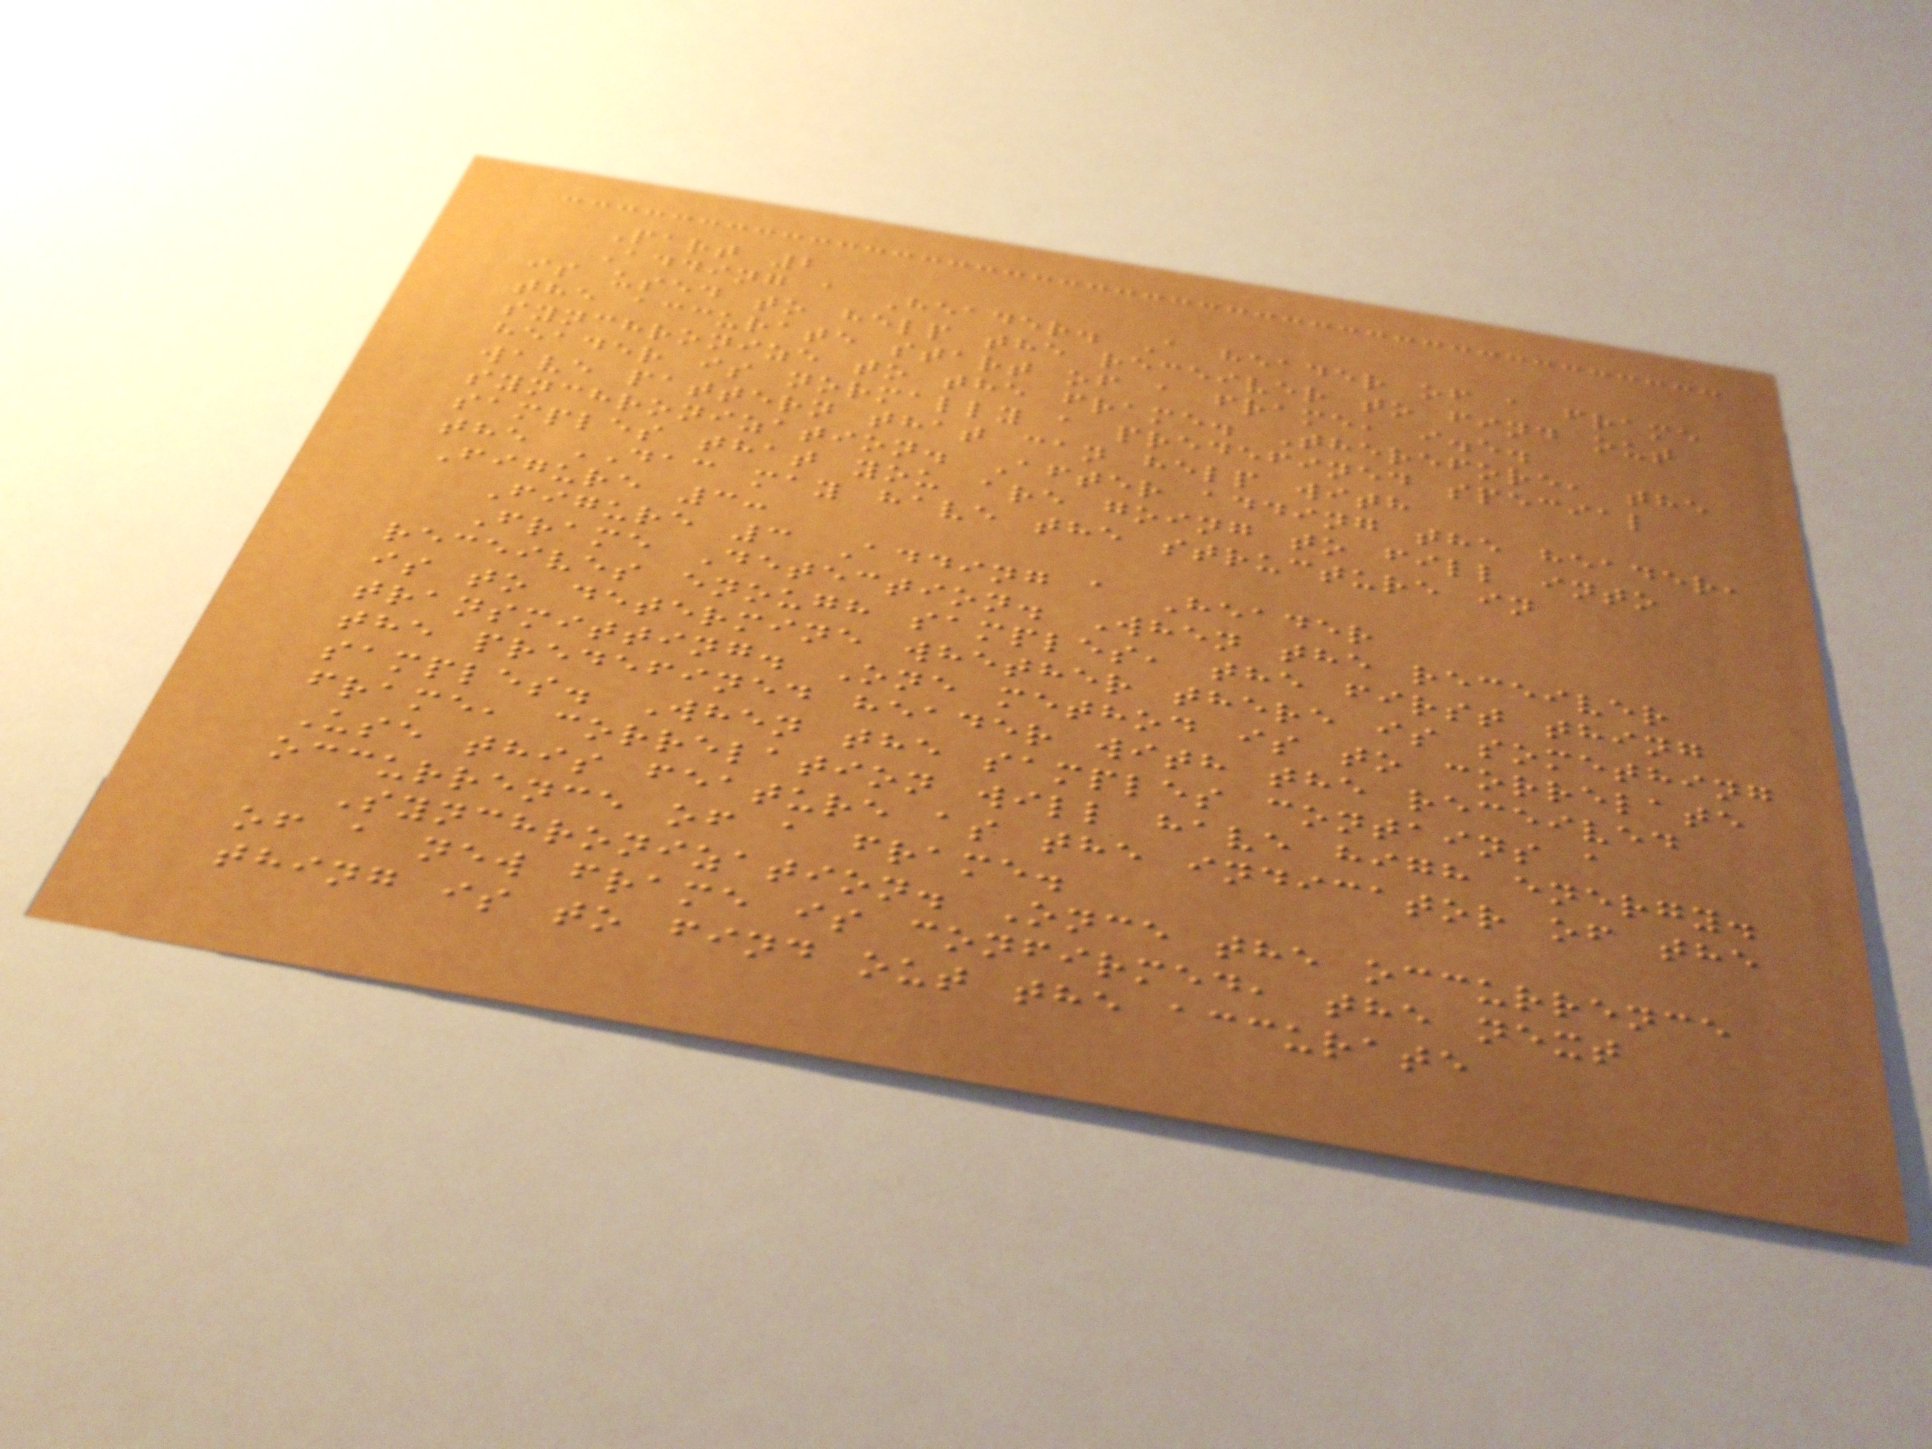Part 2
Adding a Header. A header of a frame
is used to help the receiver to find out
the accurate start of a frame, i.e.
synchronize to the frame. Therefore, the
header is normally a predefined special
wave pattern that can help with
synchronization. After adding the header,
samples that you are going to fill into
the DAC may have the structure in
Figure 3:
Figure 3 Adding a Header
Frame Detection. When the receiver
receives enough samples, the first thing
is to determine whether there is something
transmitting. One method is to correlate
the predefined header with the received
samples. When the samples contains a
frame, correlation will have high energy.
Use this feature as the indicator of the
occurrence of a frame.
Synchronization. Once the occurrence
of a new frame is confirmed, the next
thing is to find out the accurate
